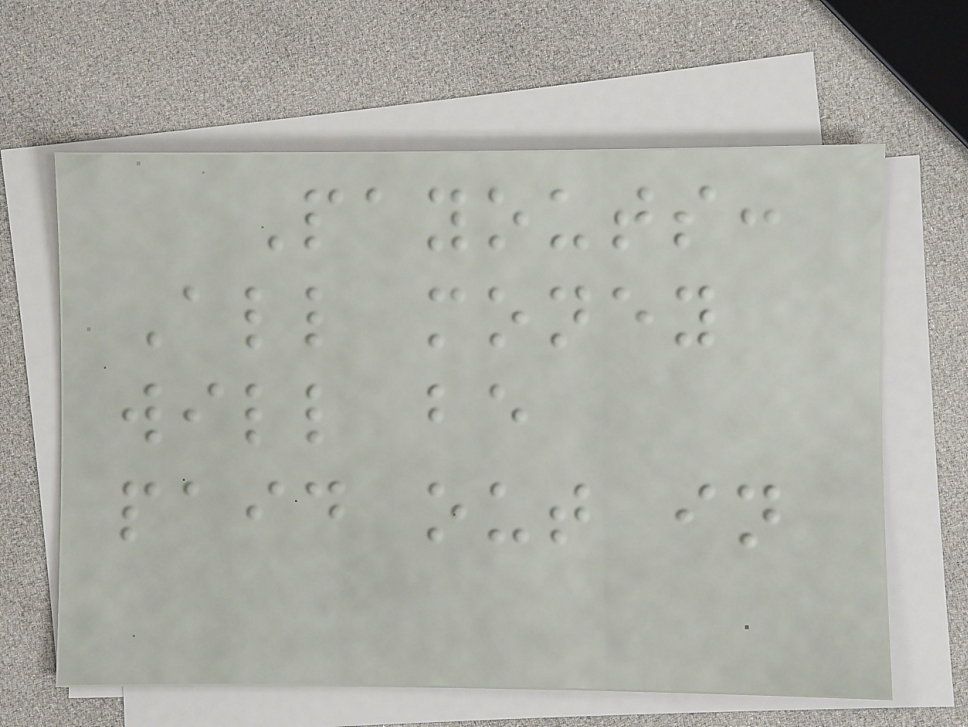Payouts:
All money
will be
paid out in
